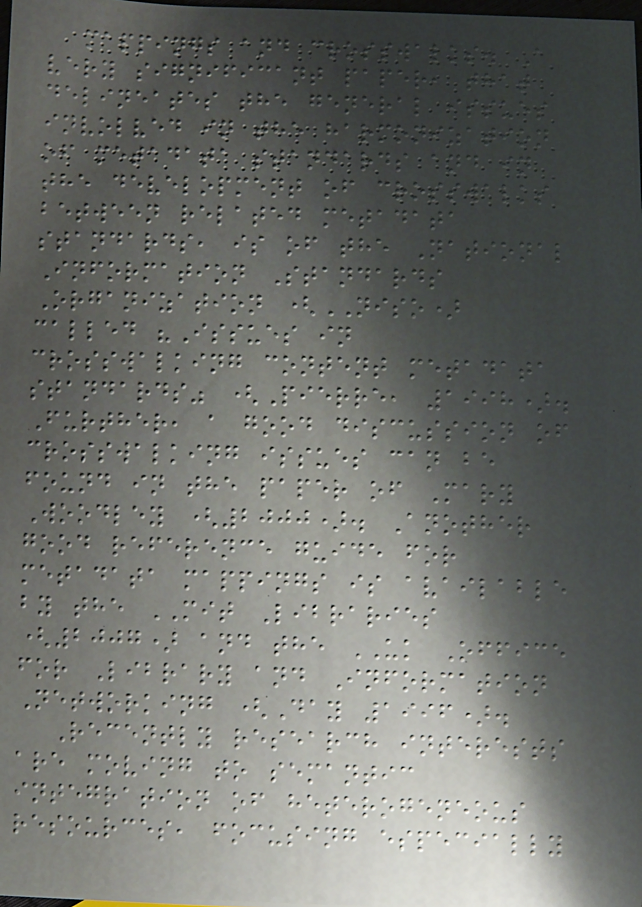mappings and crosswalks. A
very significant paper, that
delineates the general issues
involved in the harmonization
of metadata standards and in
the development of crosswalks
between related metadata
standards, is of the National
Information Standards
Organization (NISO)
called "Issues in
crosswalking content metadata
standards" (Pierre, 1998).
Further, a good discussion of
crosswalking issues can be
found in the paper of Mary
Woodley (2000). Another
good reference guide for
metadata mappings is available
by the MIT Libraries
(2007) and the UK Office
for Library and Information
Networking (Day 1996).
Recently research interests
are moving to semantic
integration of heterogeneous
resources, focusing especially
